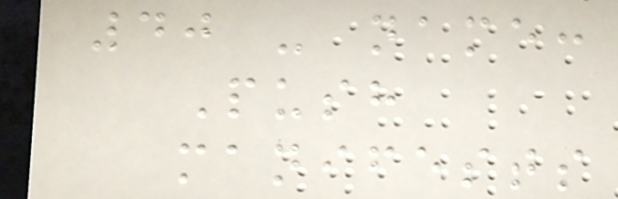40 - name:
Push
manifests
